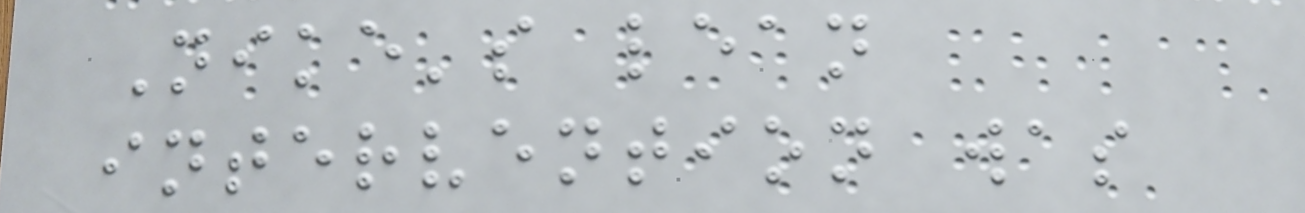Nike's lean
intervention was
